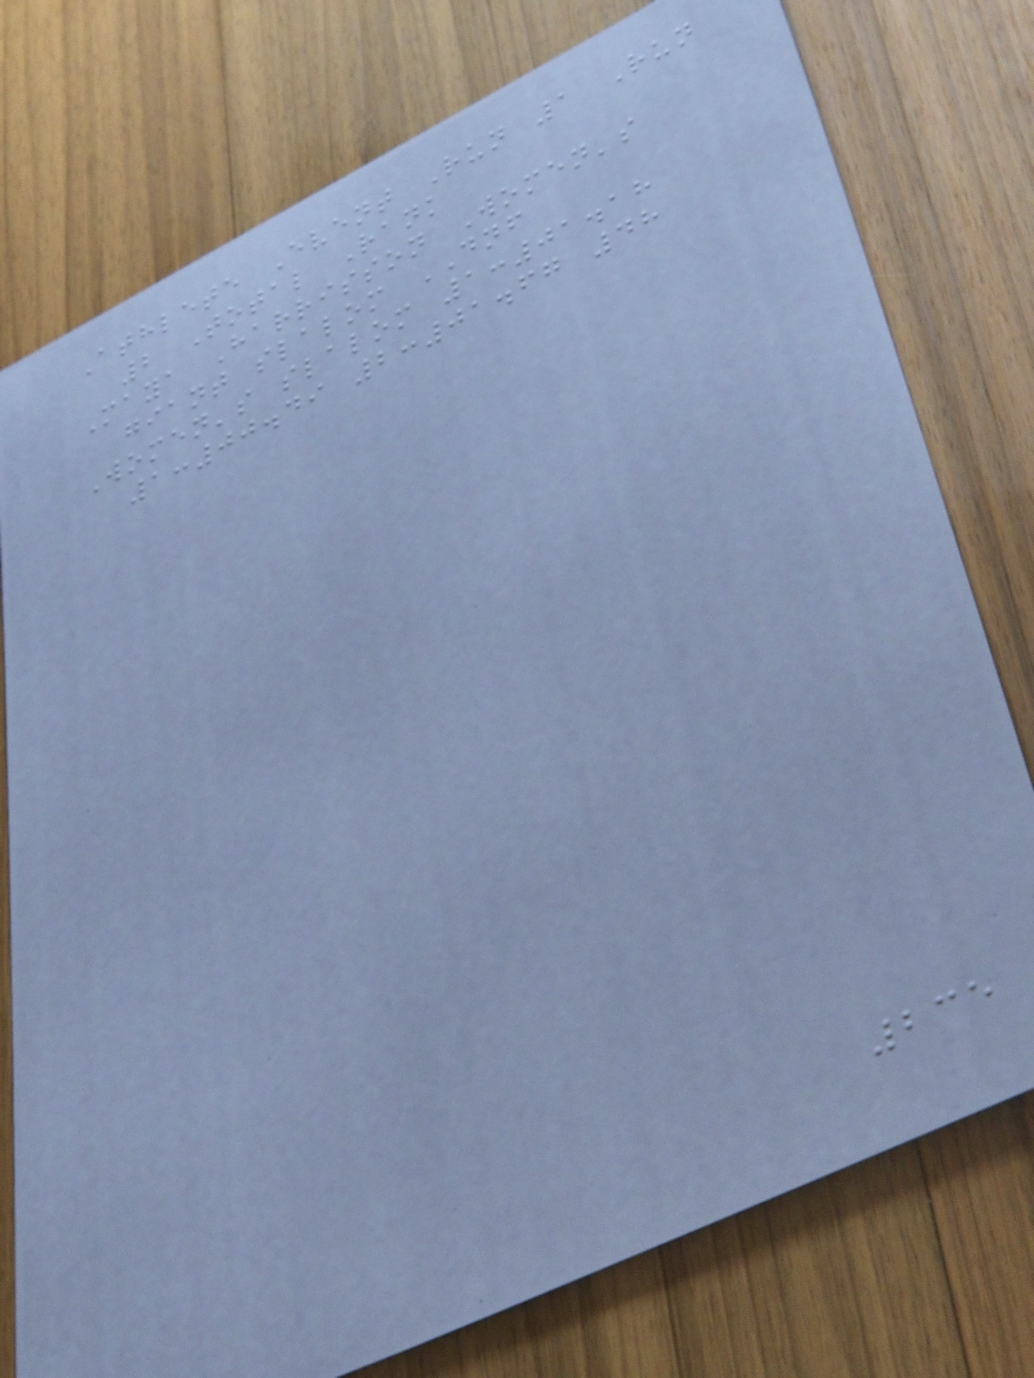Athlete Event Run 1 Run
2 Total Rank
Maya Harrisson Women's
giant slalom DNF
Women's slalom 1:01.18
1:00.49 2:01.67 48
235
